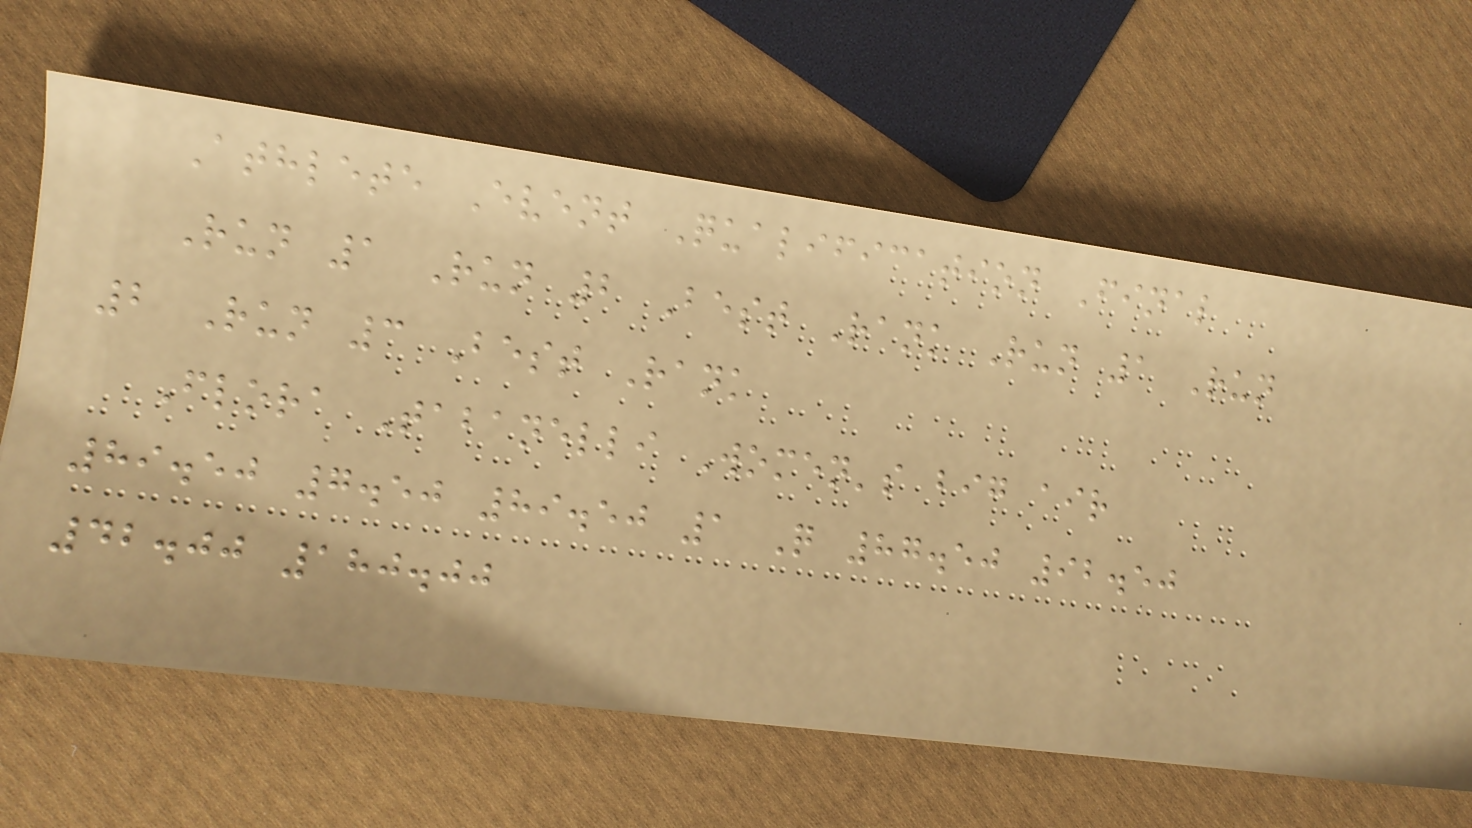Athlete Event Qualification Final
Run 1 Run 2 Best Rank Run 1 Run
2 Run 3 Best Rank
Flora Tabanelli Women's big air
89.50 7.50 89.50 1 Q 87.50 92.50
42.00 180.00
